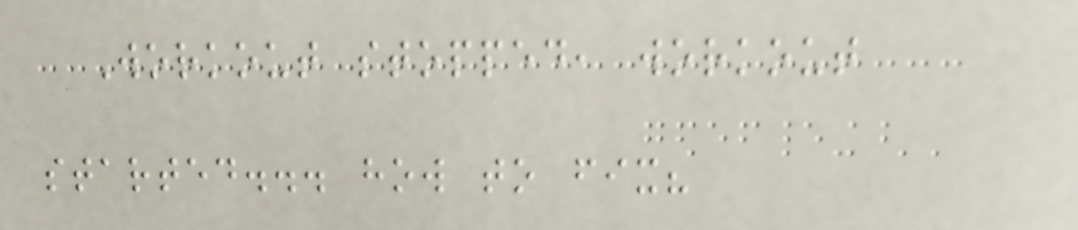Workout stopped, workout
started... how to fix?
